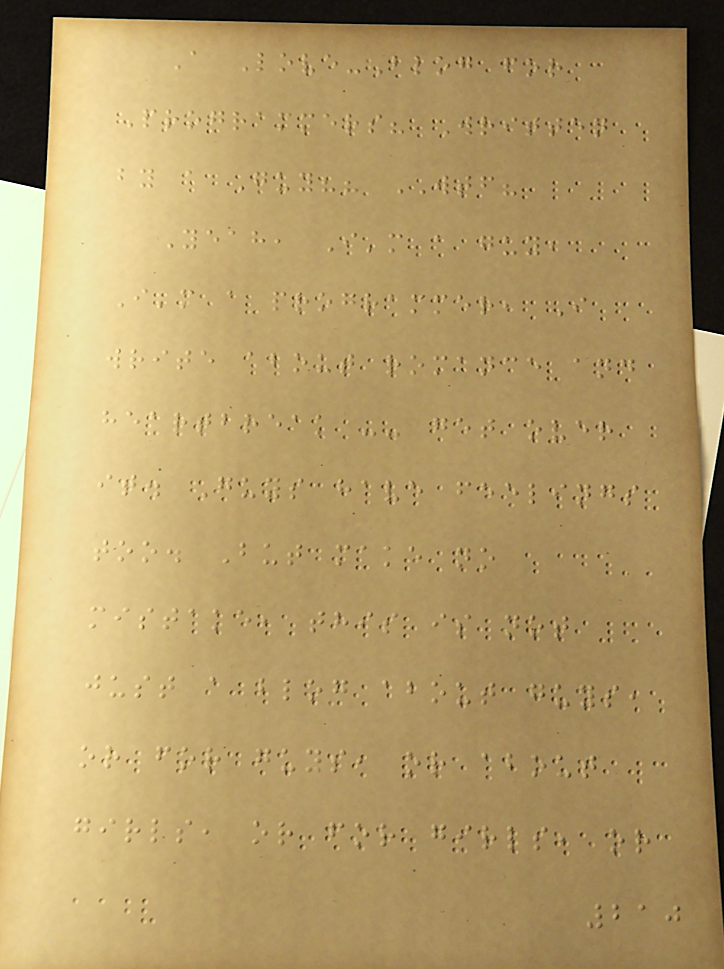A Love-Blog for
Programmers? Written
by a Guy?? WTF?
Yeah, I'm a guy,
I'm a programmer, I
write about romance and
heartbreak -- get over
it. Guys have feelings
too. But make no
mistake, this is not
just a blog about guys,
or for guys, or about
girls, or for girls, or
210
